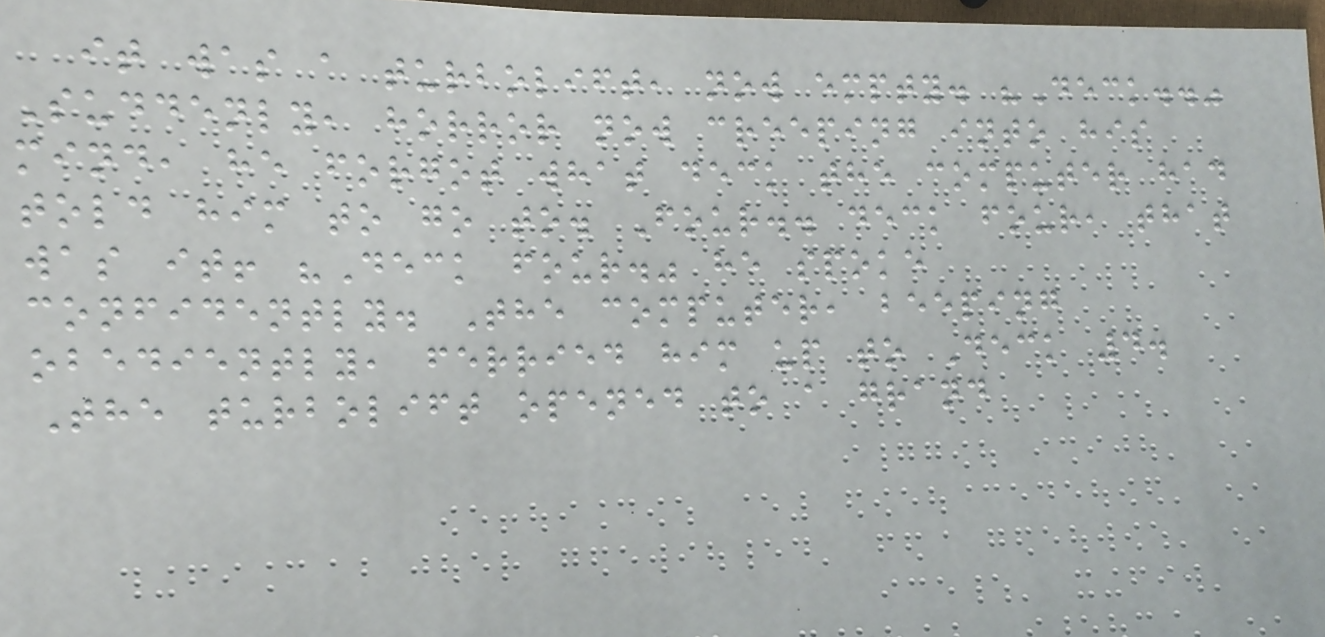it was a turbolift, now empty. "Deck.."
Suddenly, horror now creeping into his
mind, he forgot what deck the computer had
told him to go to. Four.. deck four, that
was it! "Deck four." he spoke
confidently. The computer, beeping
obediently, ferried him up to Deck 4.
The turbolift opened to a grand
